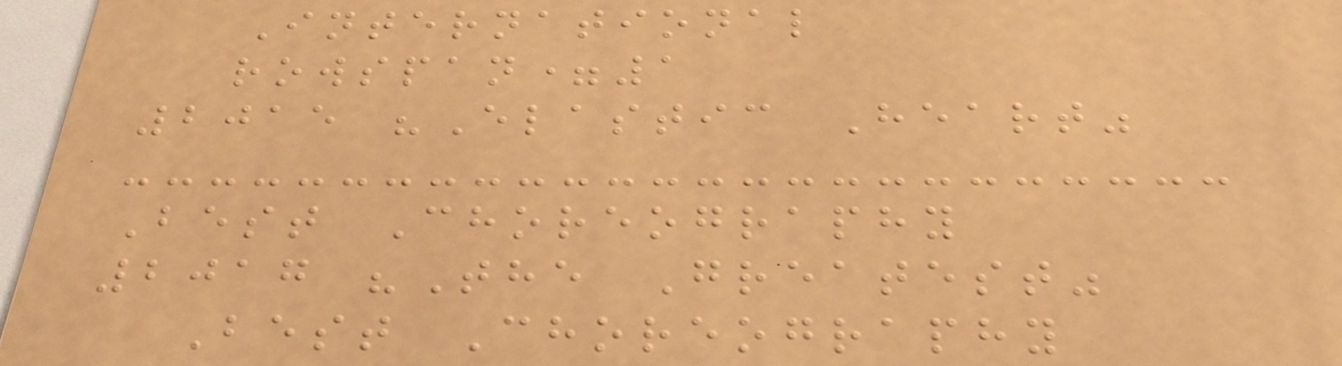International
rowspan=1
2015 "Elastic Heart"
Best Choreography
2017 "The Greatest"
Best Choreography
